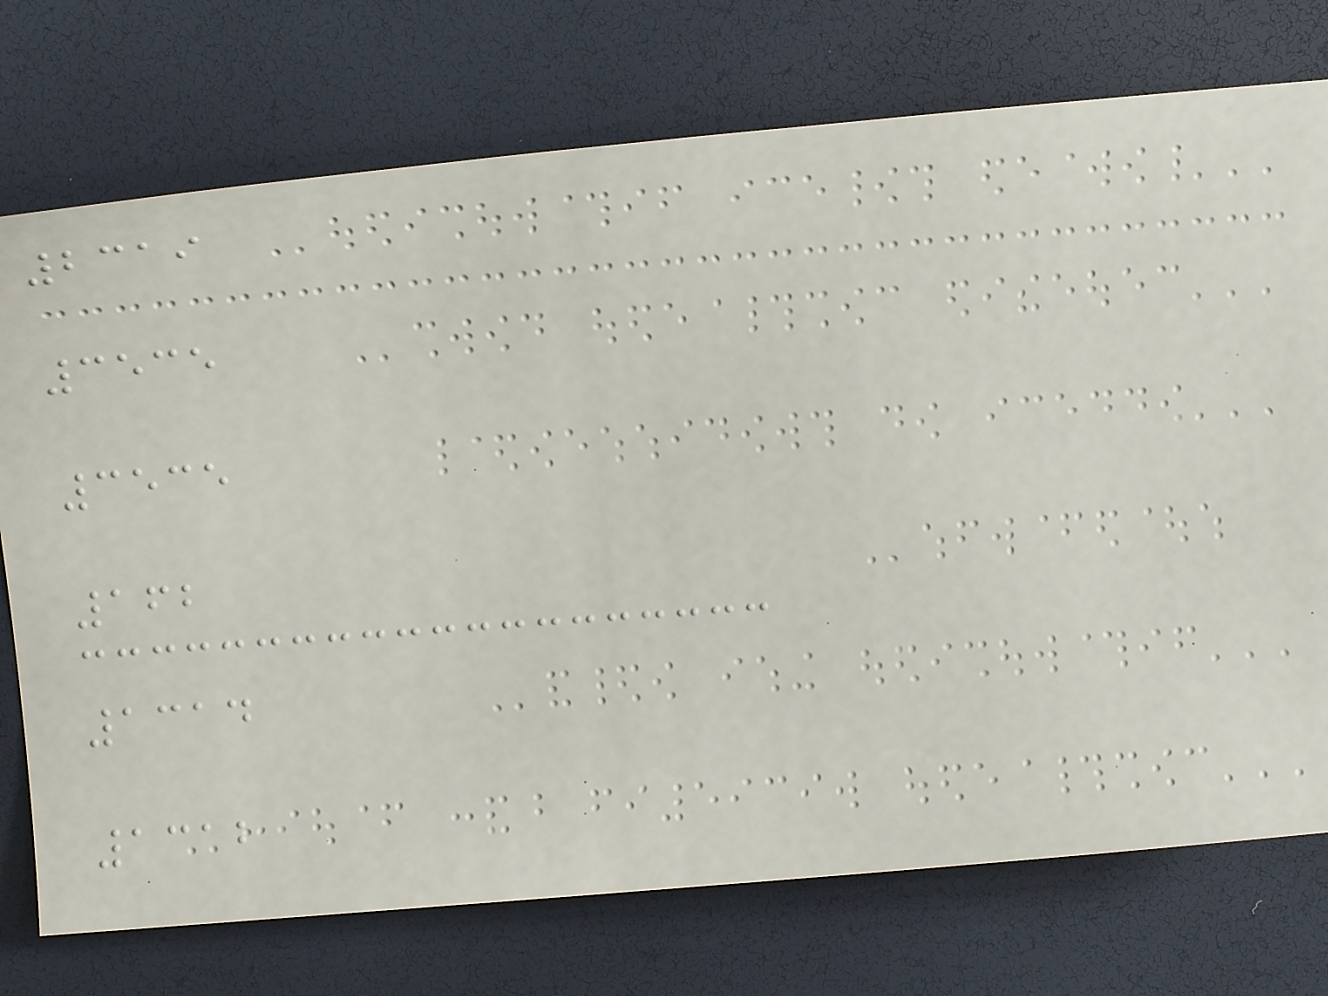2319
3535
3535
162
1314
1312
